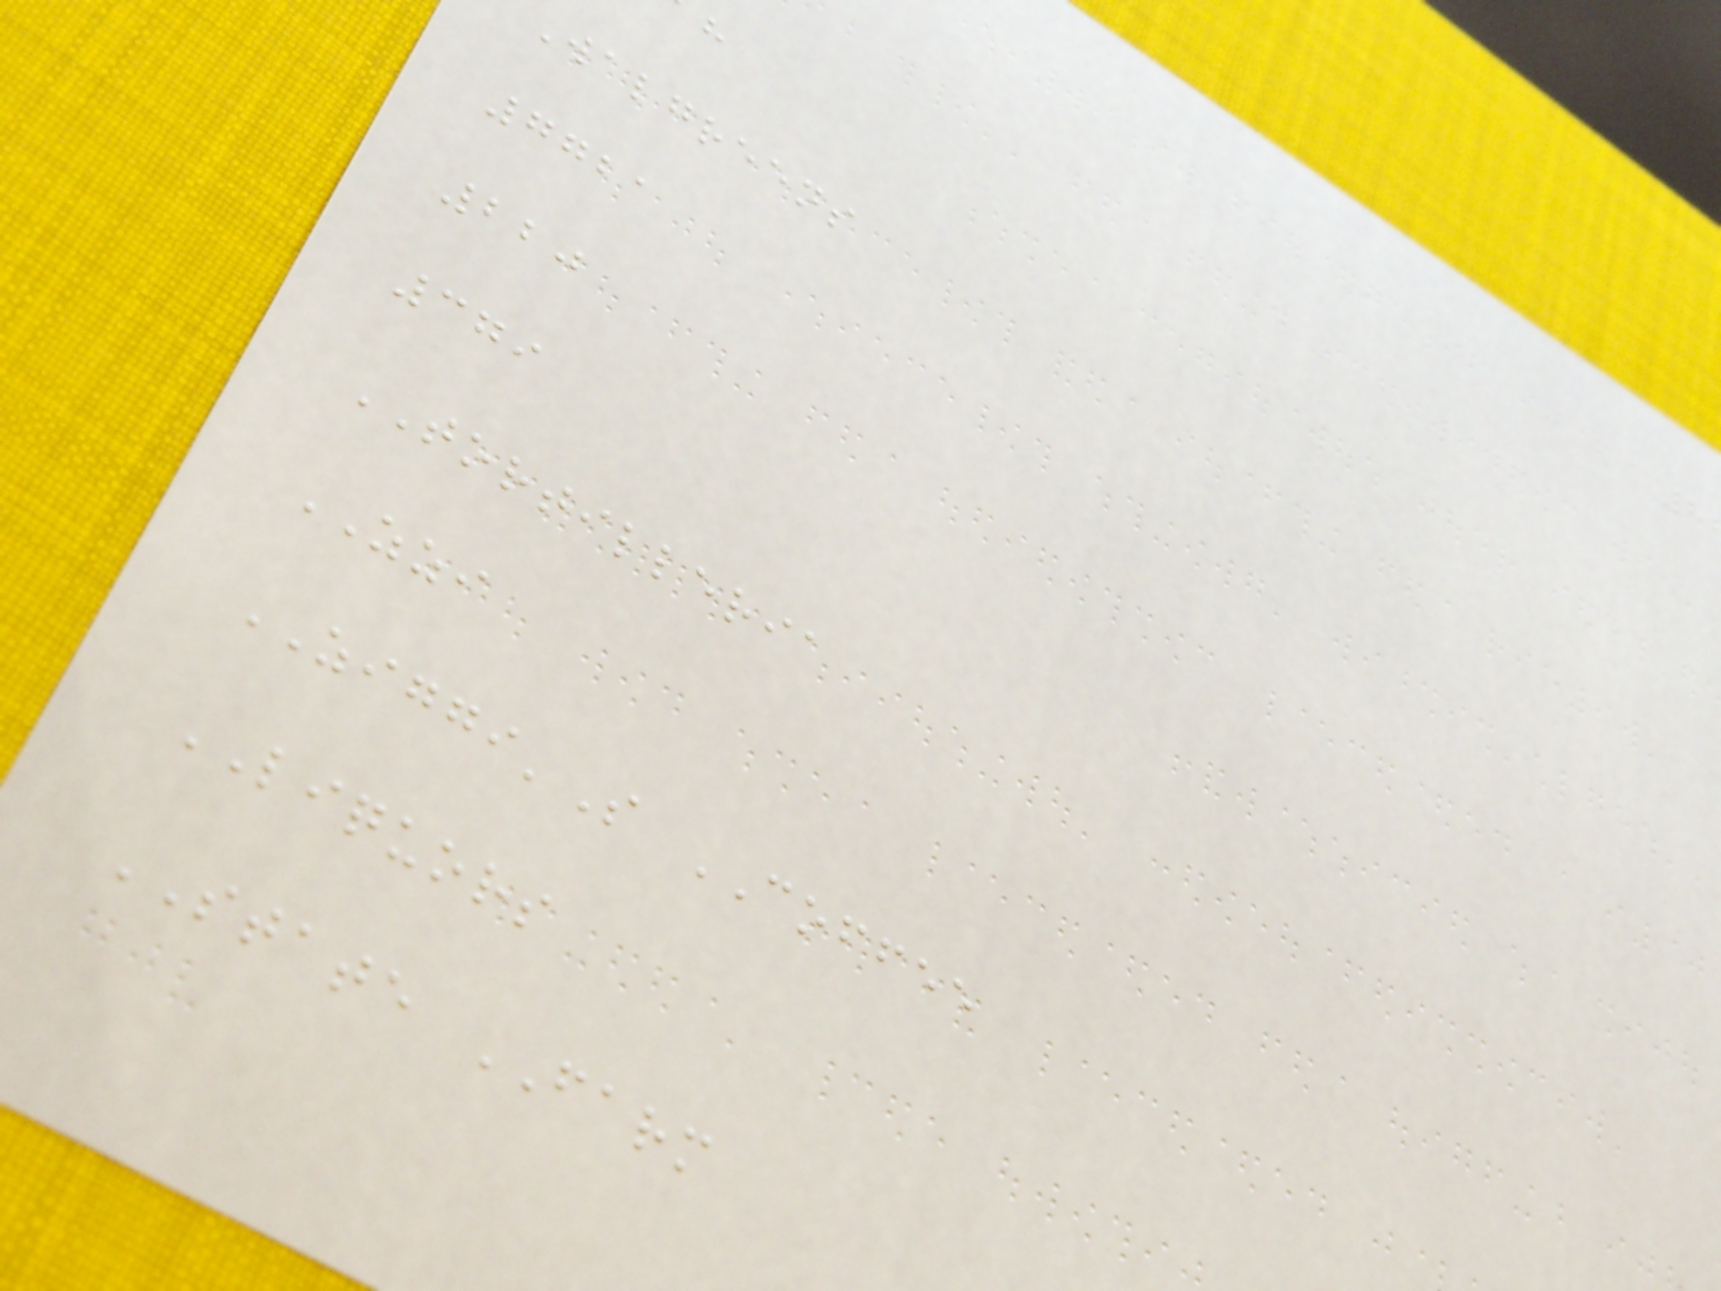Walgreens
7721
220
379
TORTILLERIA
ZZI
ZIGGI'S COFFEE
LIQUORS
STATE FARM
